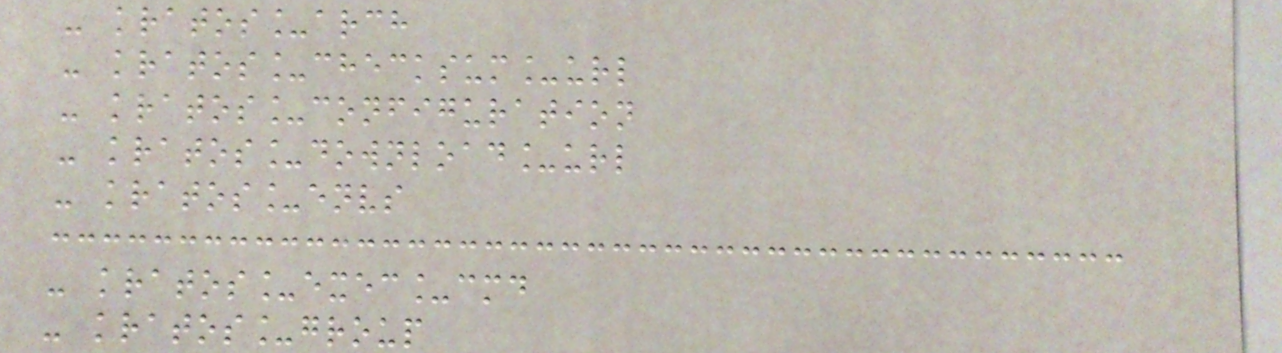- kratos_arch
- kratos_checksum_url
- kratos_configuration
- kratos_download_url
- kratos_envs
- kratos_exec_cmd
- kratos_group
